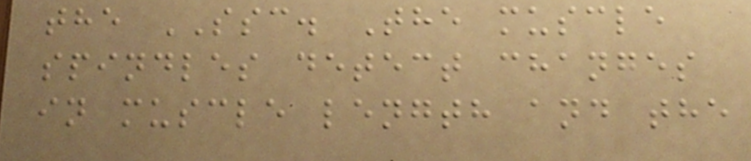the SSC. The muscle
spindles detect changes
in muscle length and the
